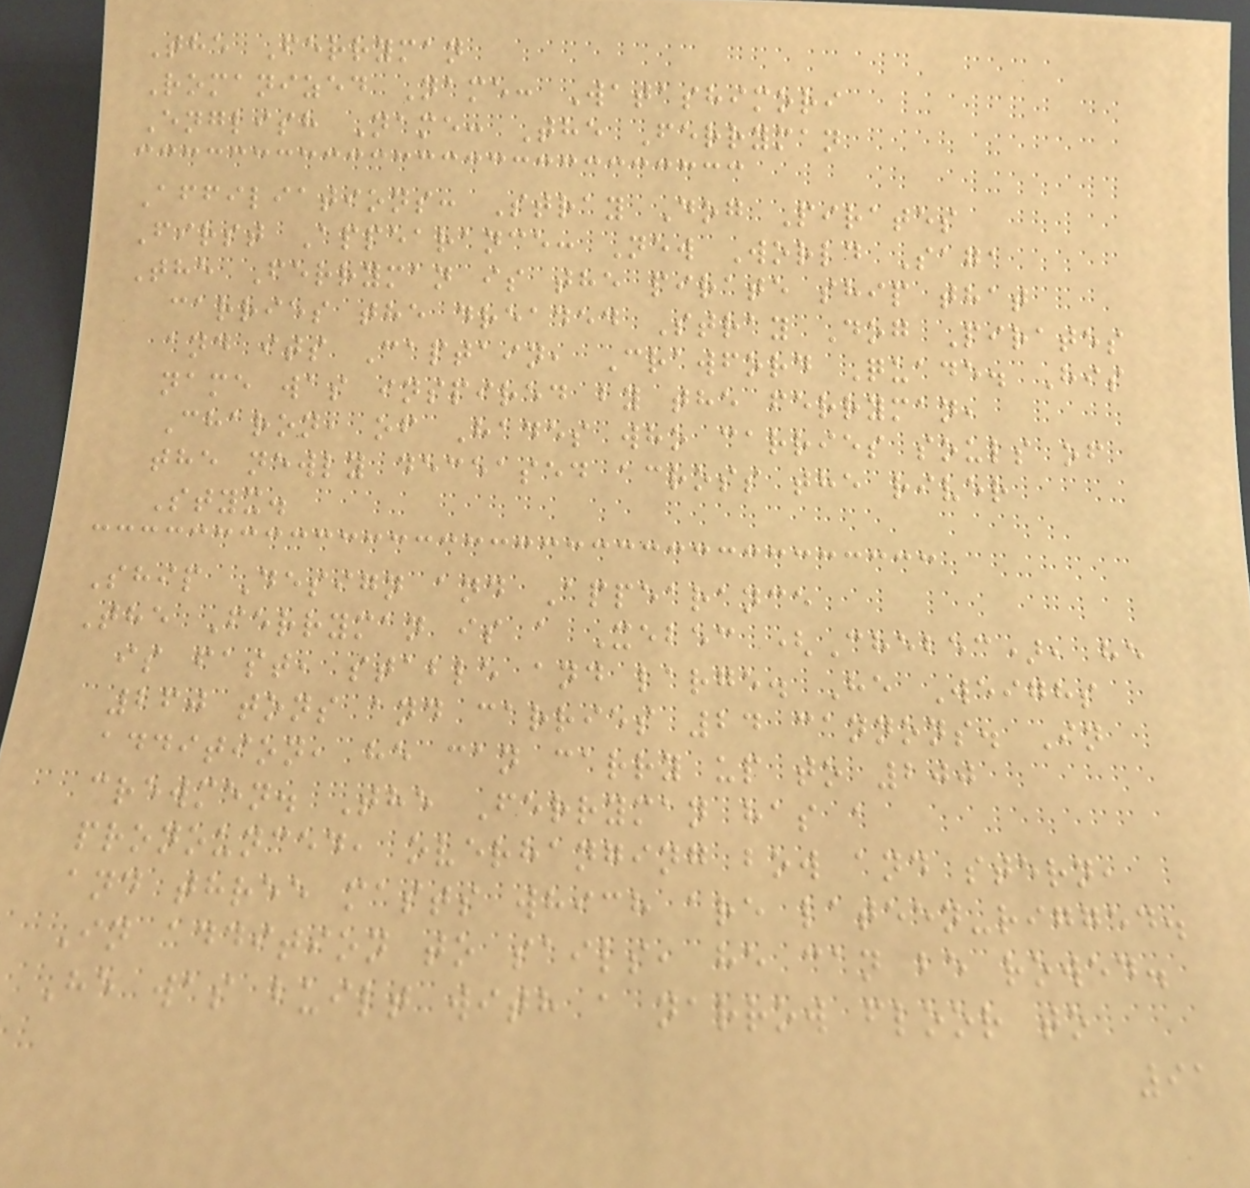The Ferryman
Romanized Name: Watashimori
English Name: The Ferryman
Affiliations: Stray Dog Pirates
First Appearance: New World Saga
The Ferryman is the pirate ship that
carries the dreaded Stray Dog Pirates
and its Captain, Crawford Quade. His
name was inspired by the ferryman,
Charon, of Hades who carries souls of
the newly deceased across the river
Styx.
Ship Design and Appearance
The Ferryman is a Xebec (Chebec), he
is fast, stable and large. He Weighs
260 tons and carries 24 cannons. In
addition, he can carry up to 200
crewmen. The Ferryman has a
pronounced, overhanging bow and stern,
and three masts which are lateen-rigged.
In addition to sails, he can be rowed.
He was built with a narrow floor to
91
